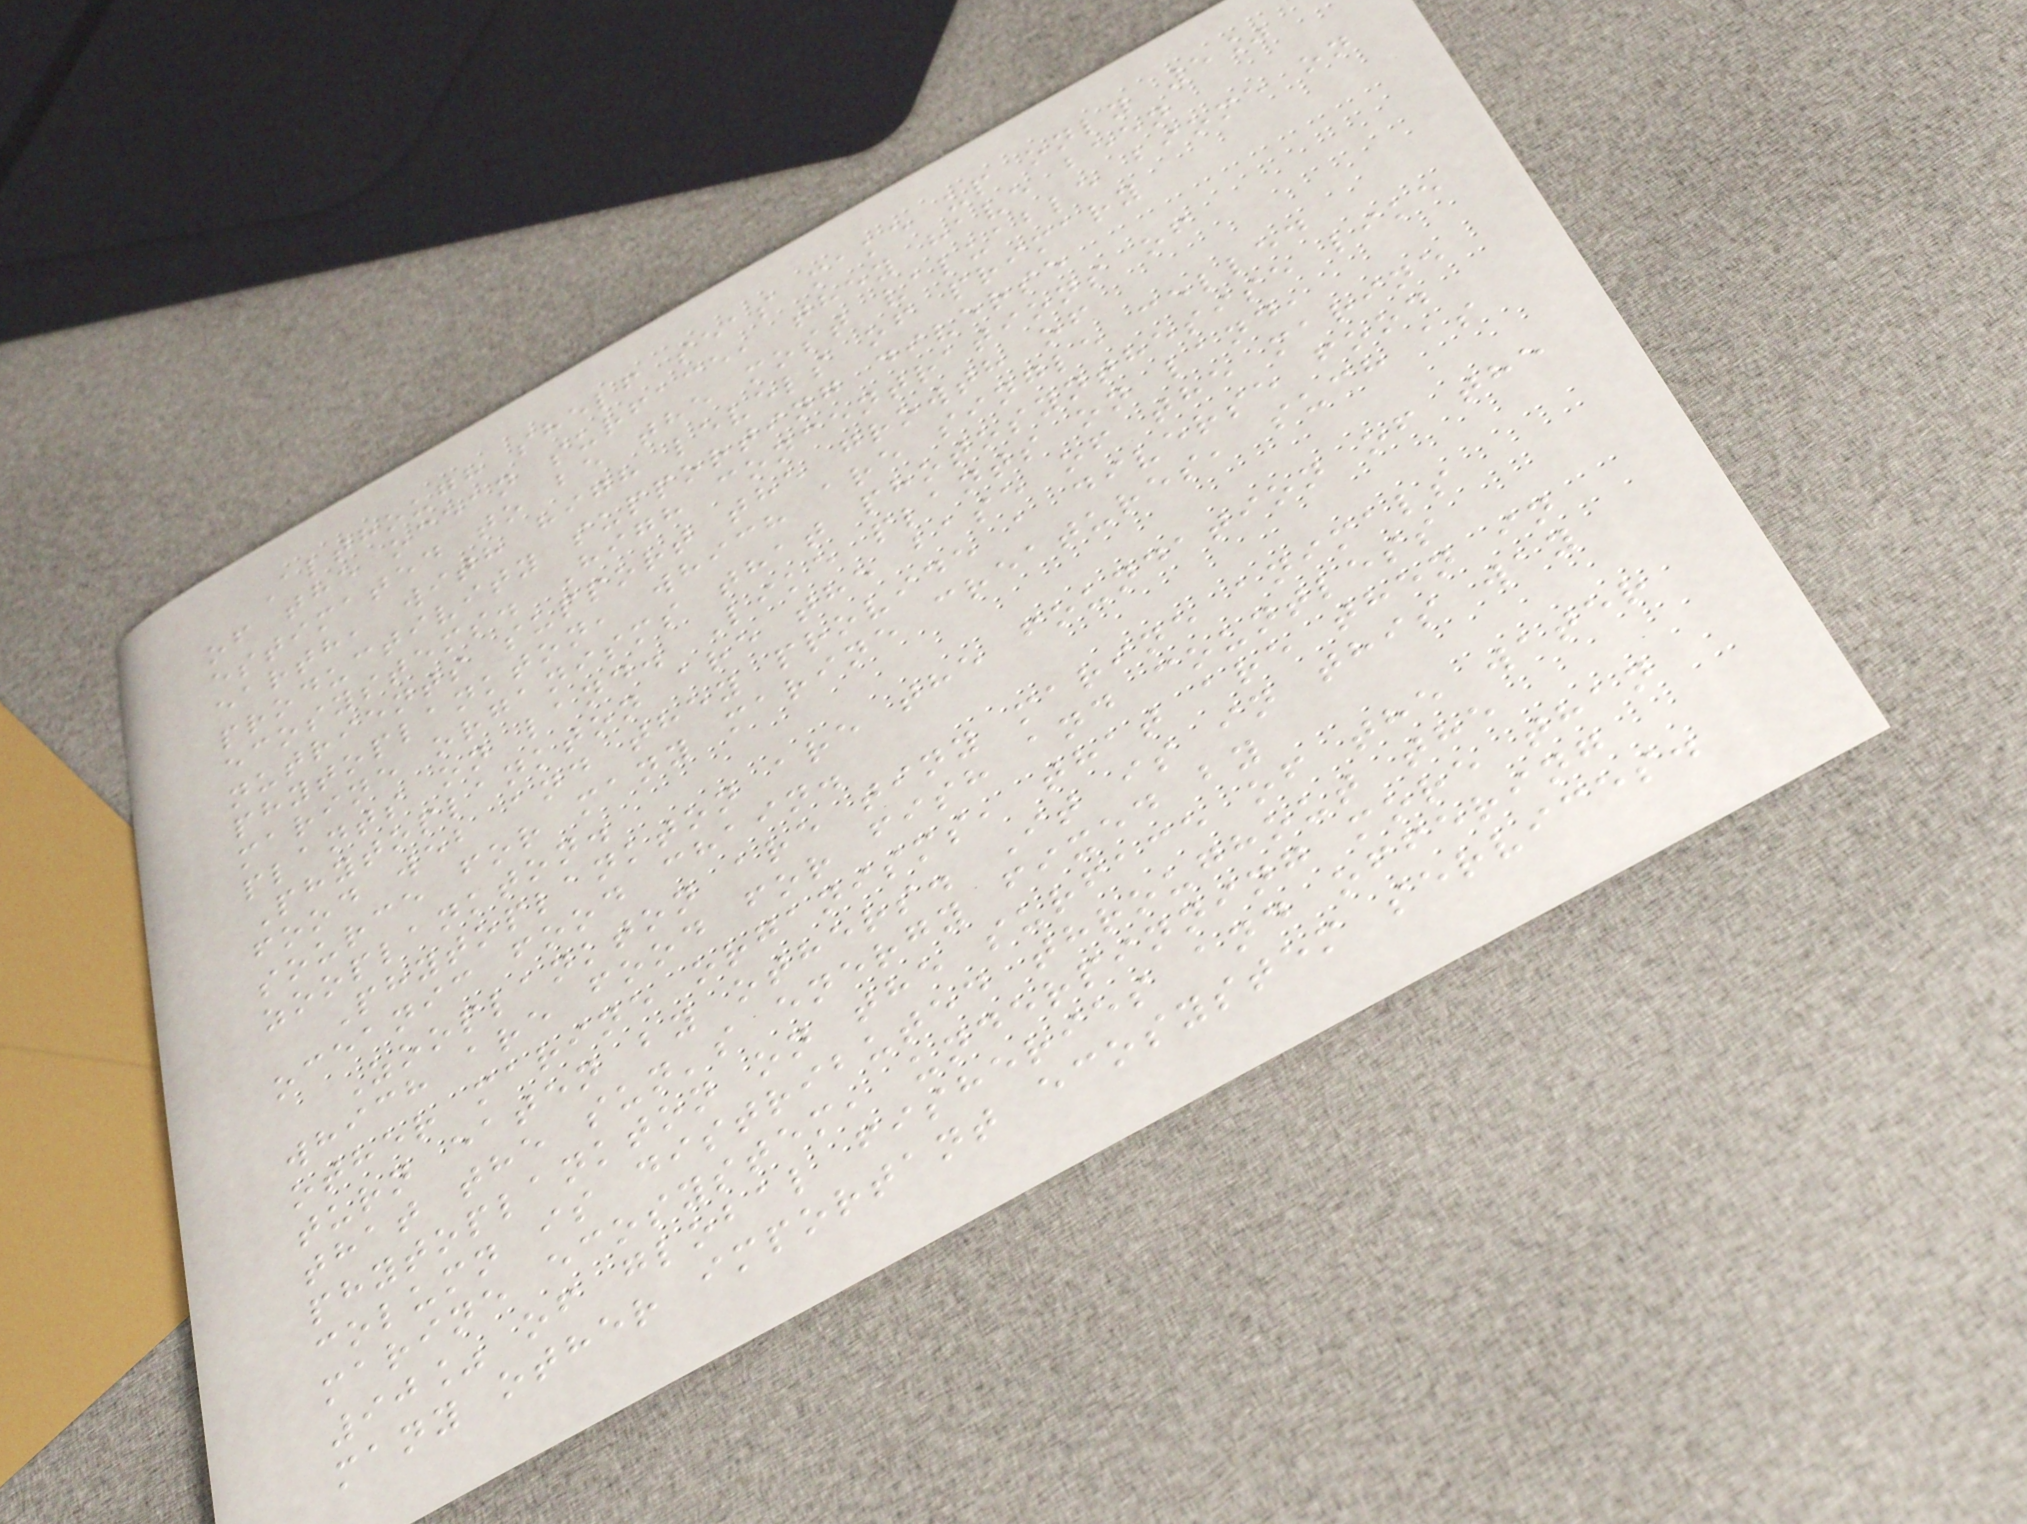Although shelf seas make up only 5%
of the ocean surface, they have been
estimated to be the most valuable biome on
earth, with high levels of primary
productivity supporting diverse
ecosystems. High concentrations of
nutrients support the growth of
phytoplankton, which are single celled
marine organisms that photosynthesise like
plants on land. Like plants on land,
Phytoplankton are the base of the marine
food web and they provide a diverse food
source for many marine creatures, such as
zooplankton.
Phytoplankton are the foundation of the
oceanic food chain.
Zooplankton are tiny marine animals
which are food for fish and countless
other marine organisms, that are then in
turn eaten by others. It is in this way
that the sun's energy fixed by
phytoplankton on the surface of the water
column is distributed throughout the
marine ecosystem, underpinning more than
90% of global fisheries and offering
many other important ecosystem services.
